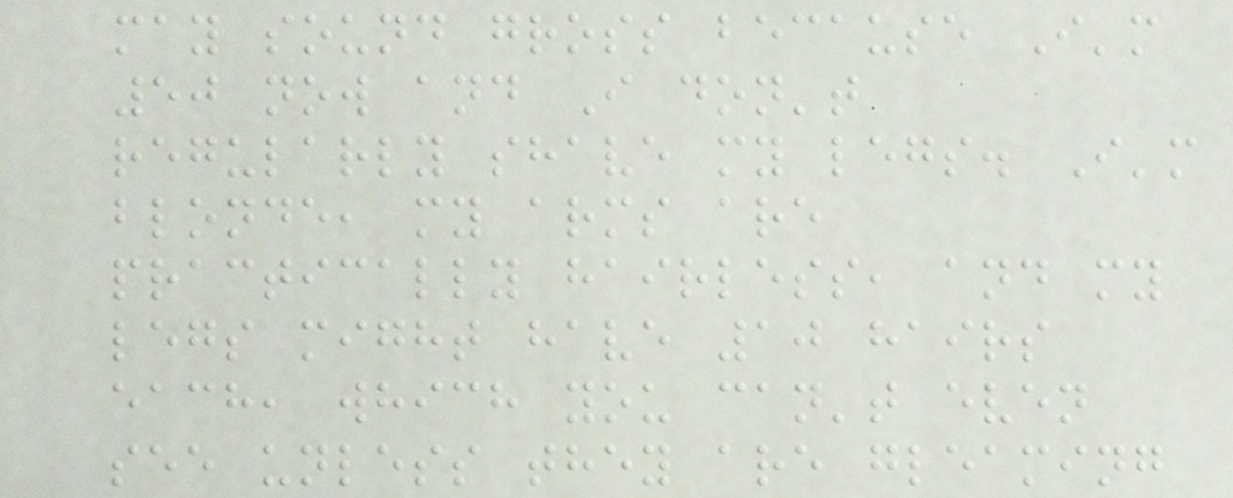may sound gross because I'm
50 now and I don't
regularly shave my legs. I'm
blonde, my arms are
practically hairless, and my
legs might have 10 hairs
each, which you can't even
see unless they are gleaming
